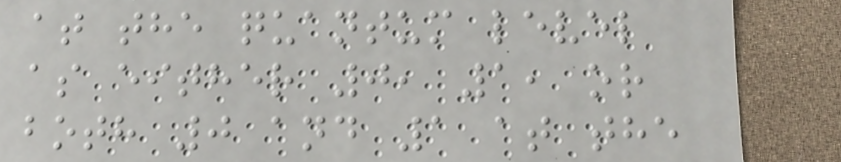at the quantum level
as either 0, 1, or
both 0 and 1 at the
